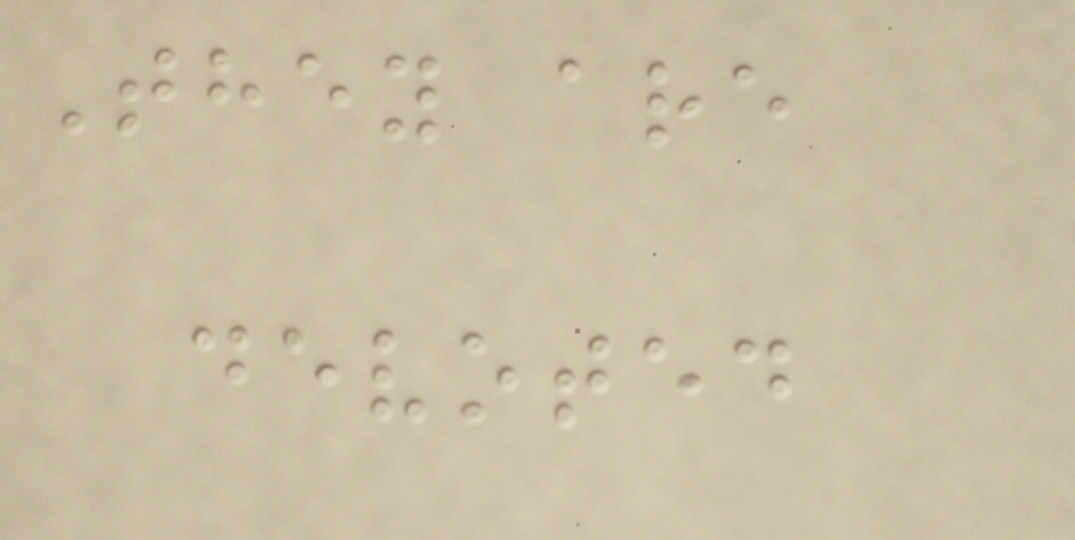They are
devoted
